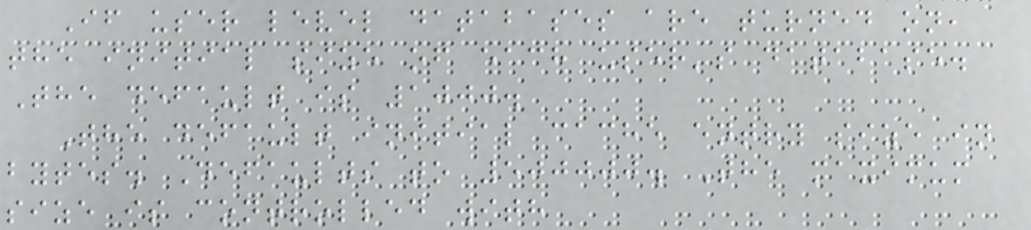If user level databases are turned on,
the initial size of each user's database.
The default is 1000.
The default initial cache entry size in
bytes. Defaults to 500000. The maximum
size is controlled with
